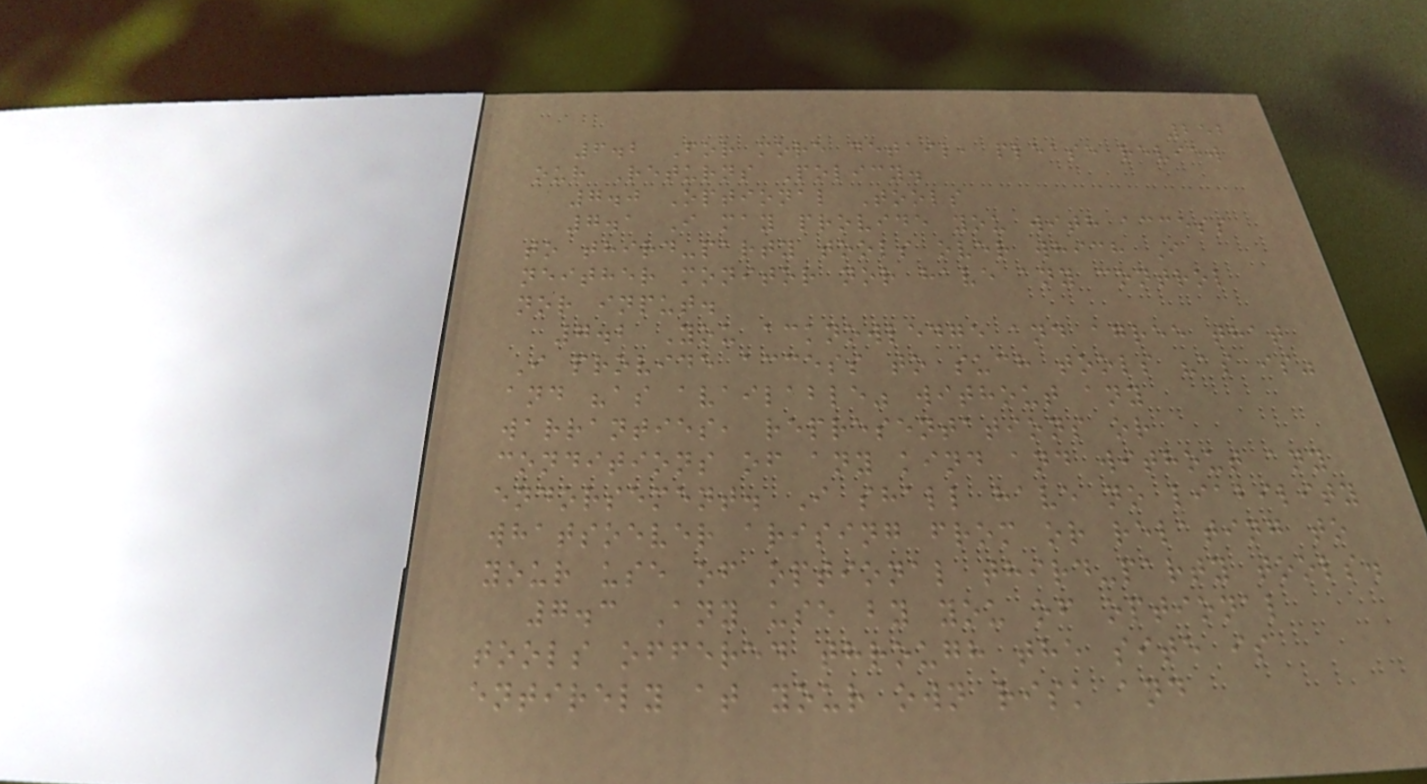252
6.2 For more detail, please review
our Returns Policy.
7.0 Optional Tools
7.1 I may provide you with access
to third-party tools over which I
neither monitor nor have any control
nor input.
7.2 You acknowledge and agree that
I provide access to such tools "as is"
and "as available" without any
warranties, representations or
conditions of any kind and without any
endorsement. I shall have no liability
whatsoever arising from or relating to
your use of optional third-party tools.
7.3 Any use by you of optional
tools offered through the site is
entirely at your own risk and
